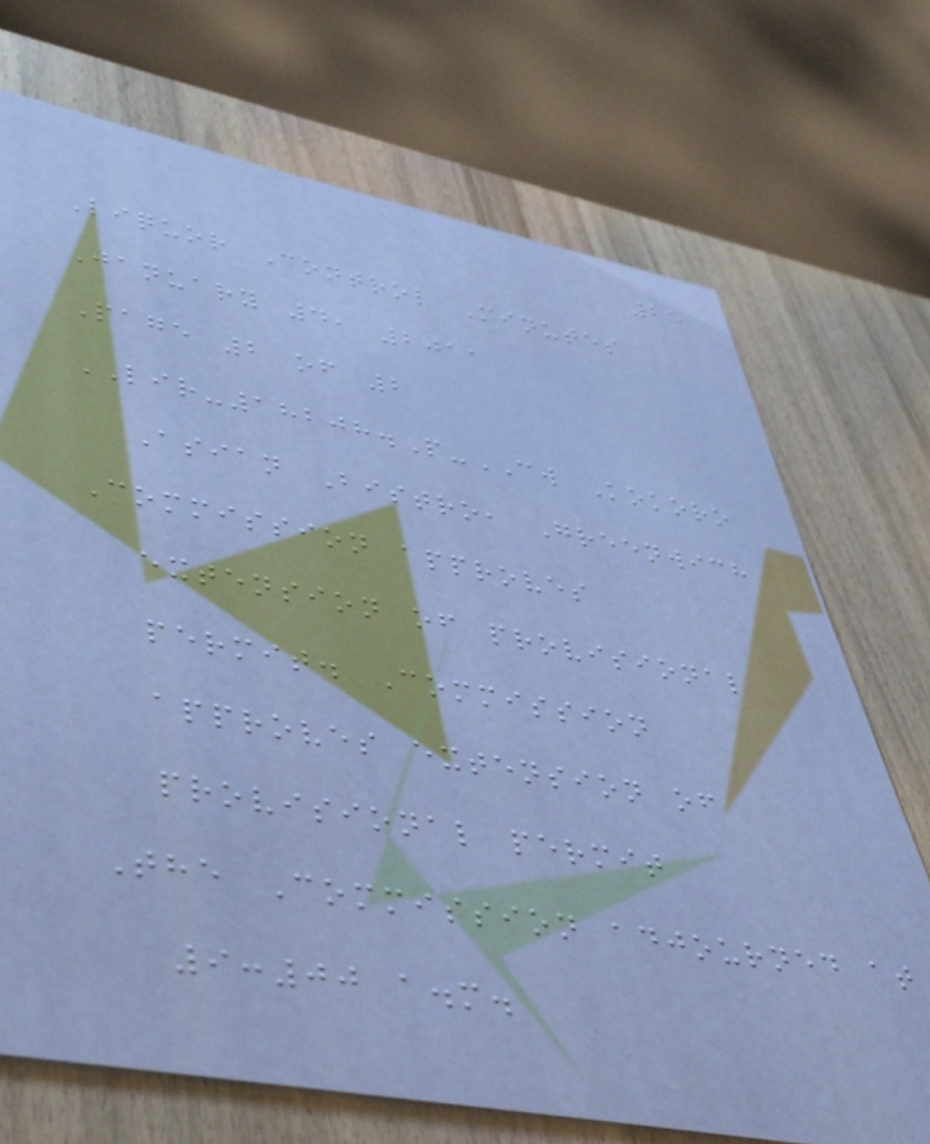25
Liquor Control Minutes
January 4, 2011
Page 2 of 2
LIR-18208.P-CW Kokoro
Asian Bistro, Greenwich
Commission approves
extension of provisional
permit. Commission
approves extension of
provisional permit
The Commission adjourned at
9:00 a.m.
